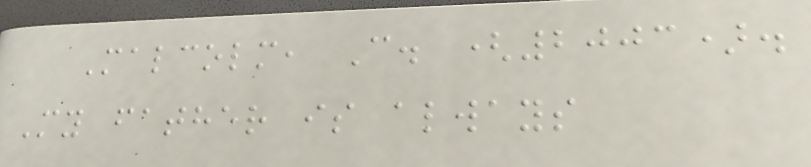Malcolm, C. (2003).
My father is always
